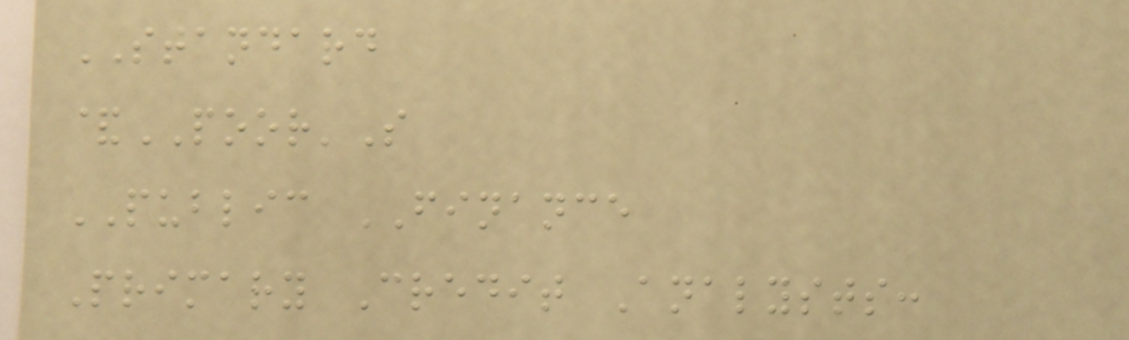STANDARD
&POOR'S
PUBLIC FINANCE
Primary Credit Analysts:
